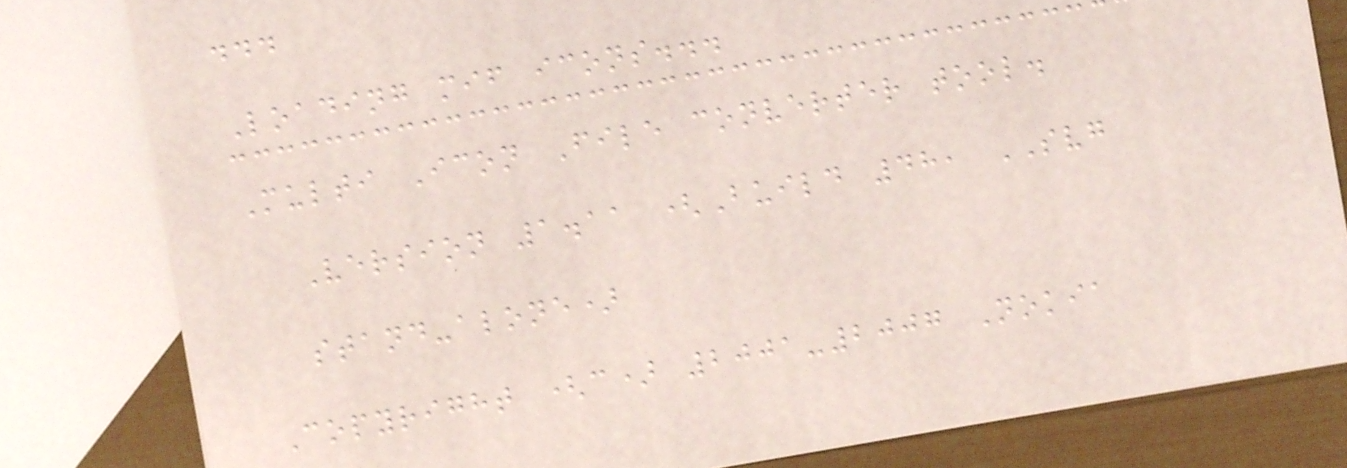...
Loading mif icons...
Multi Icon File converter tool.
Version 1.11 (Build 48, SVG
stand-alone)
Copyright (c) 2001-2007 Nokia
